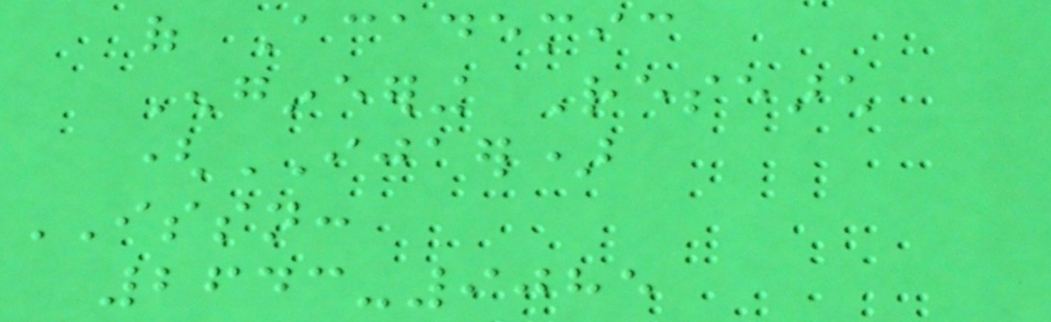of Academic
Engineering Research
(IJAER)
ISSN:
2643-9085
